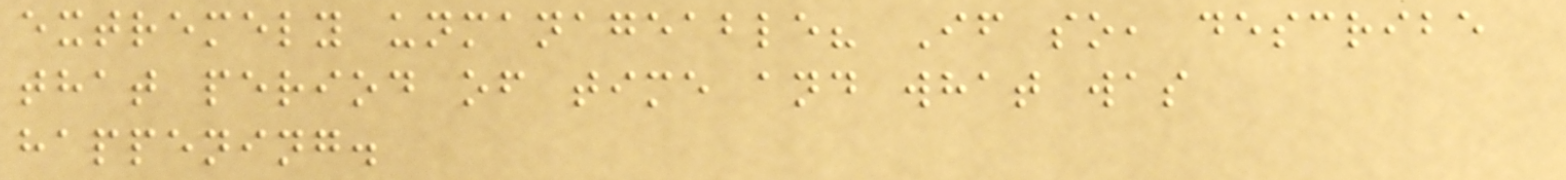extremely unmanageable? If so, describe
that period of time and what was
happening.
